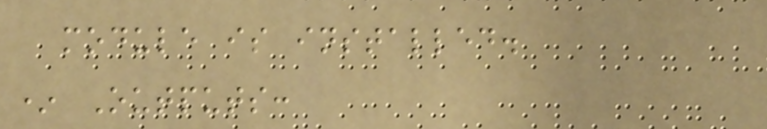module is installed.
* Outputs:
